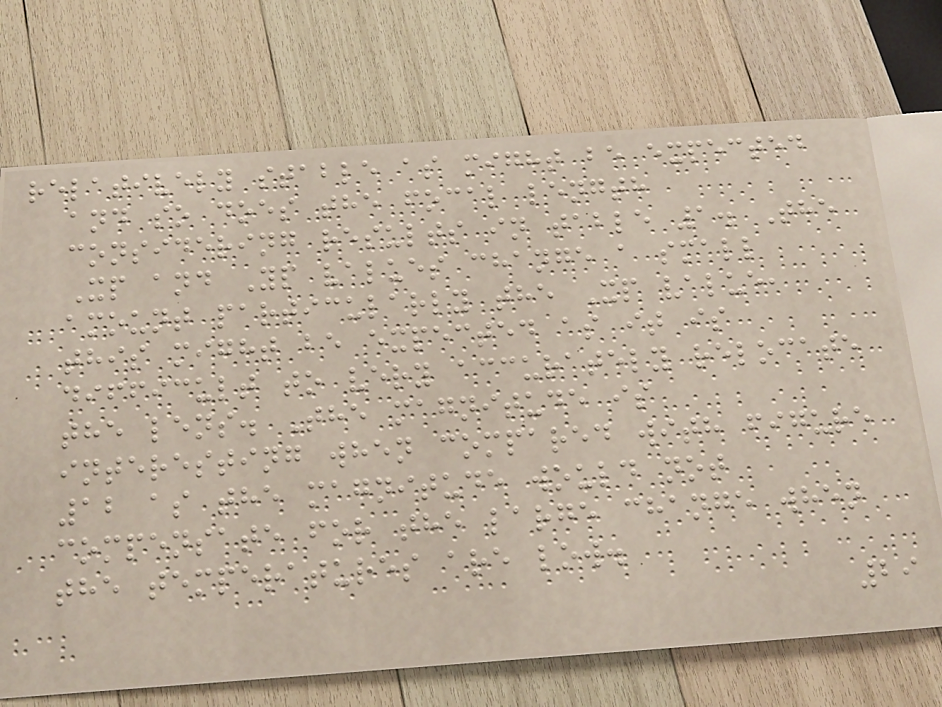relatively stable as might be expected
and so does the focal length
considering results in table 1. The
Xp and Yp values change a small
amount particularly the Xp value,
this might be expected as it is
difficult to very accurately relocate
the lens. The magnitude is
interesting when compared with figure
12 as the magnitude would not
compensate for the large change when
the temperatures are low.
29
